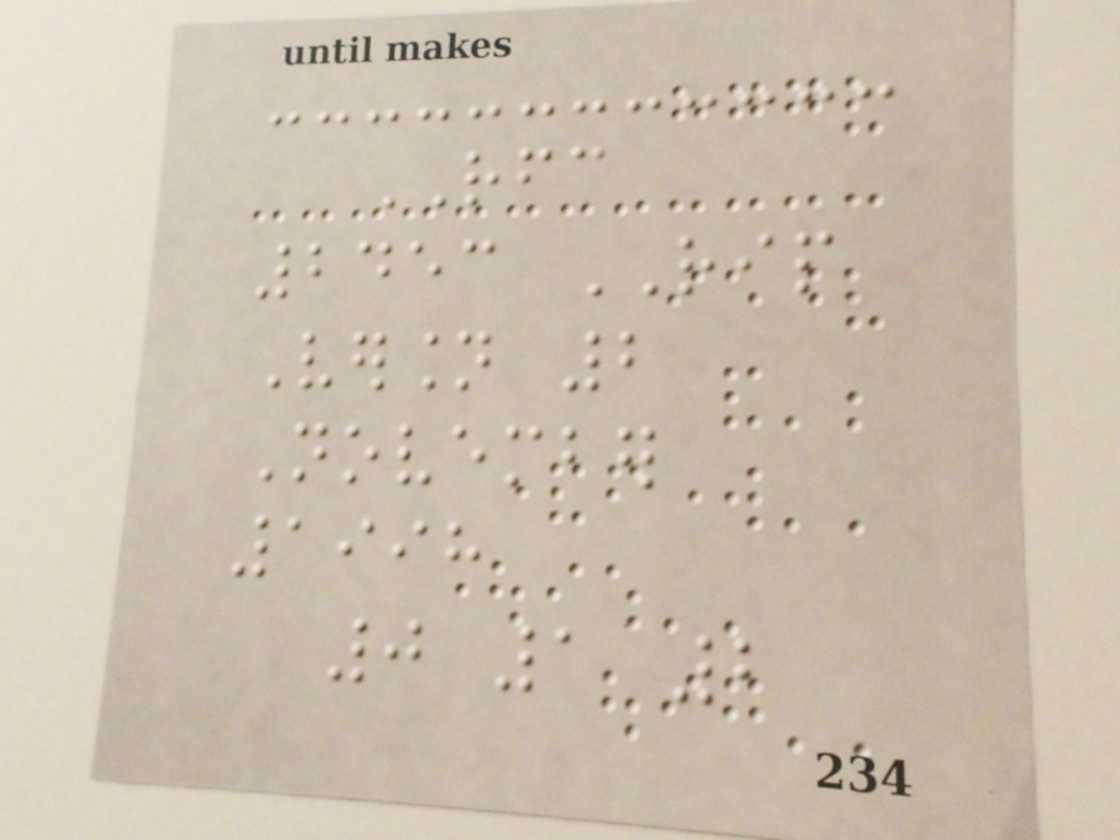RFC
2453 RIP
Version 2
November
1998
0 1 2
